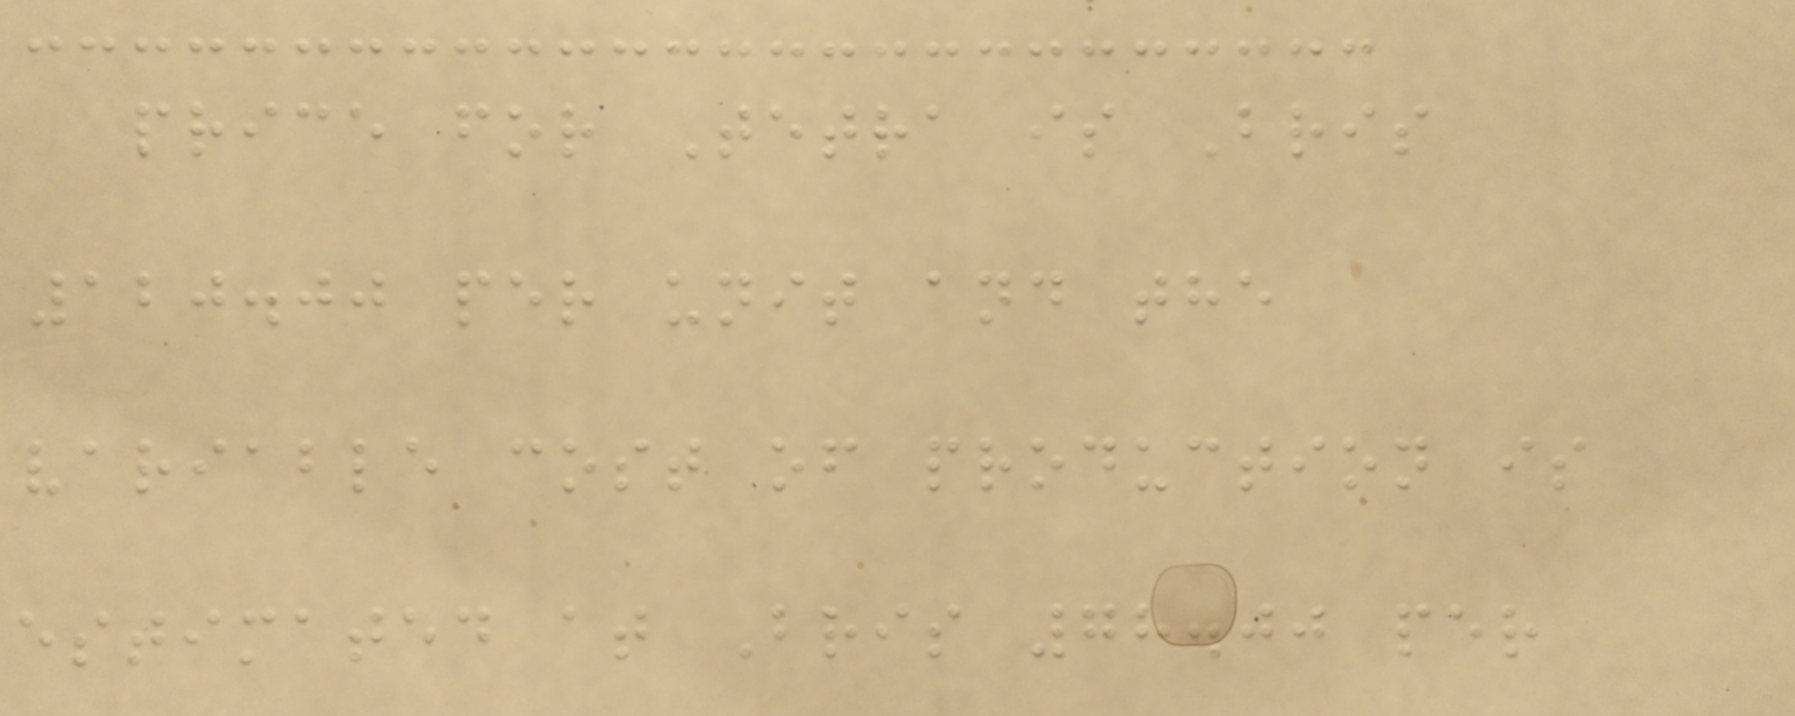price for Tetra is Bris
120.00 per unit and the
variable cost of production is
estimated at Bris 78.00 per
